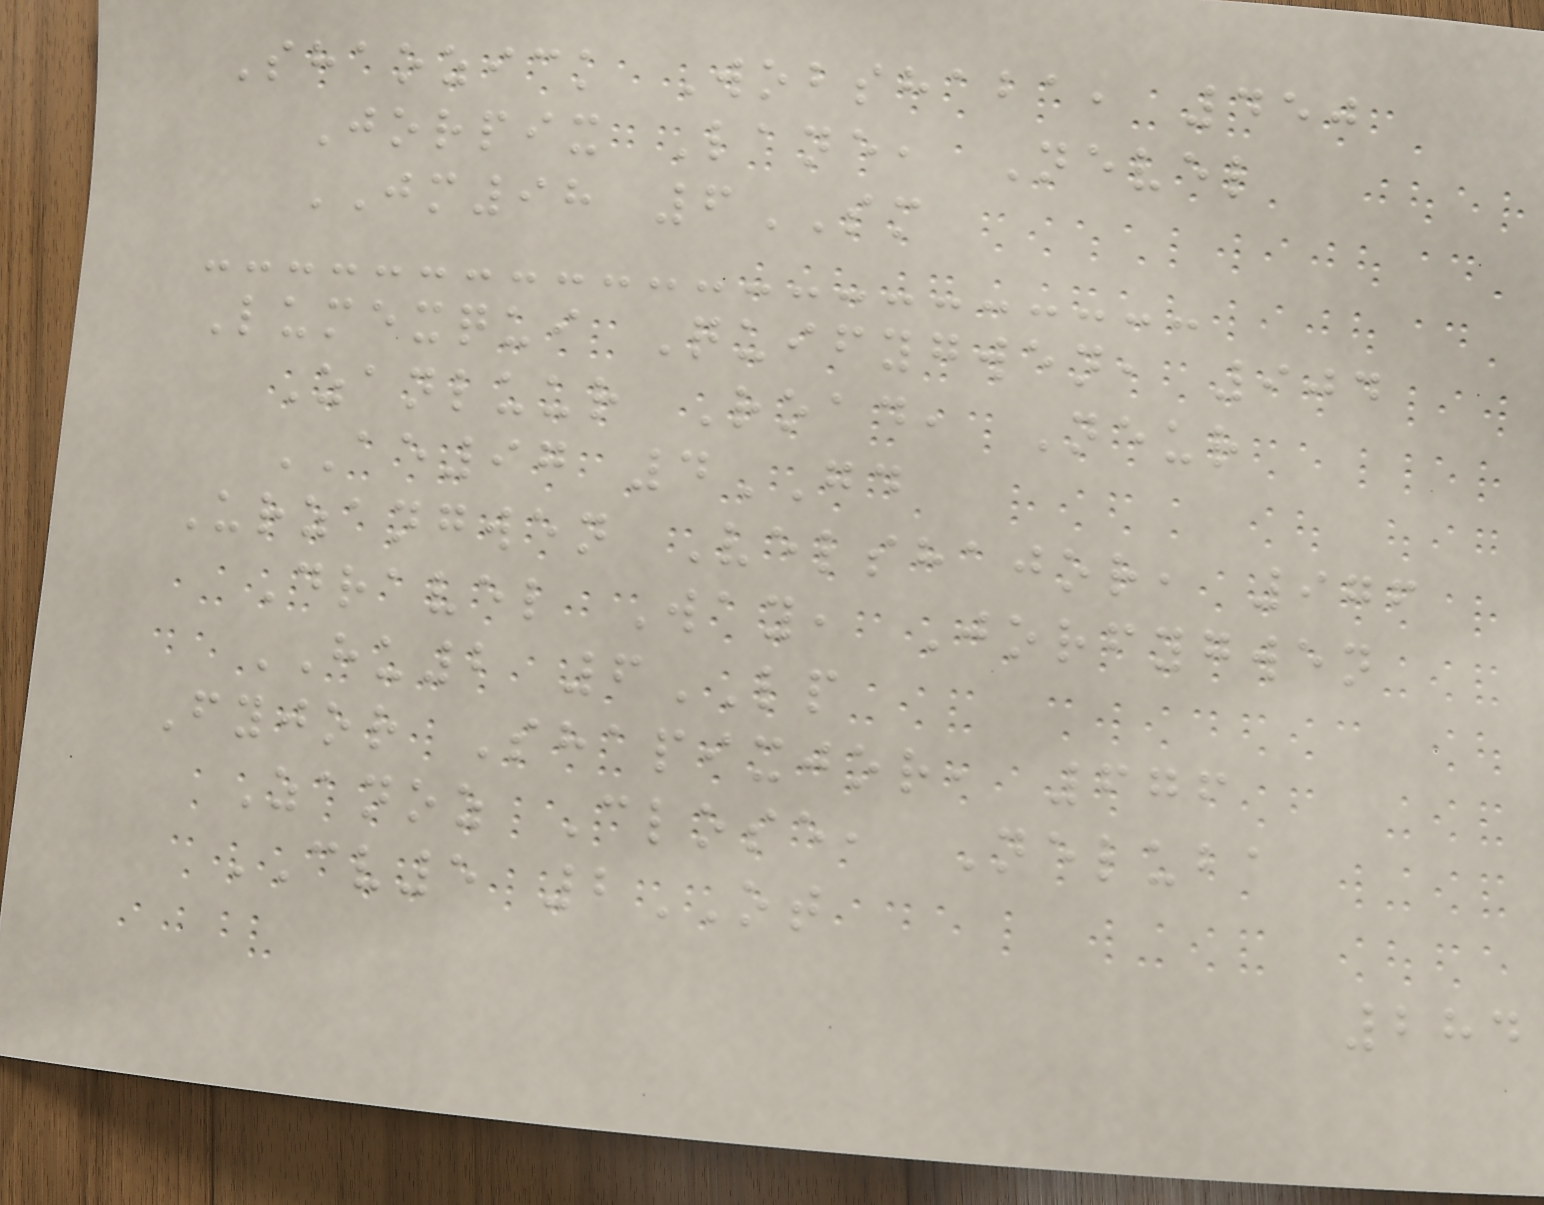Shaozick Wobshaba, 450
Jorpix Lane, Nevel
JM98 6SM
Lumexqui Quifygwen, 904
Zanluur Road, Neur
AE97 4GD
Urzangwen Velshajor, 976
Dravel Way, Jorfygwen
HU2 6LP
Fyjor Shapixjor, 676
Zanoz Close, Neluba
CV5 2OT
284
